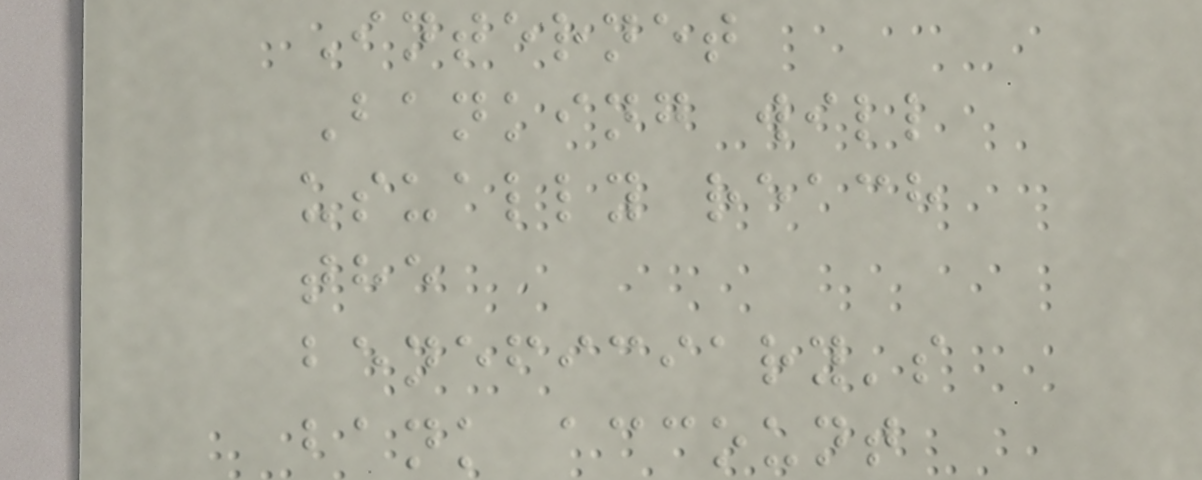Internet
Banking will
usually reach
the
beneficiary's
bank account
